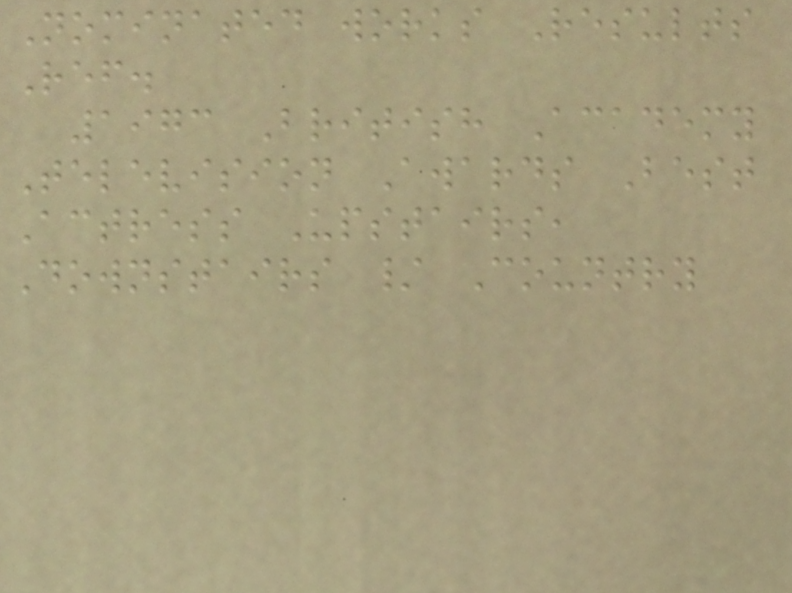Nominated works Results
Ref.
1973 British Academy
Television Awards Best
Actress Upstairs,
Downstairs / Country
